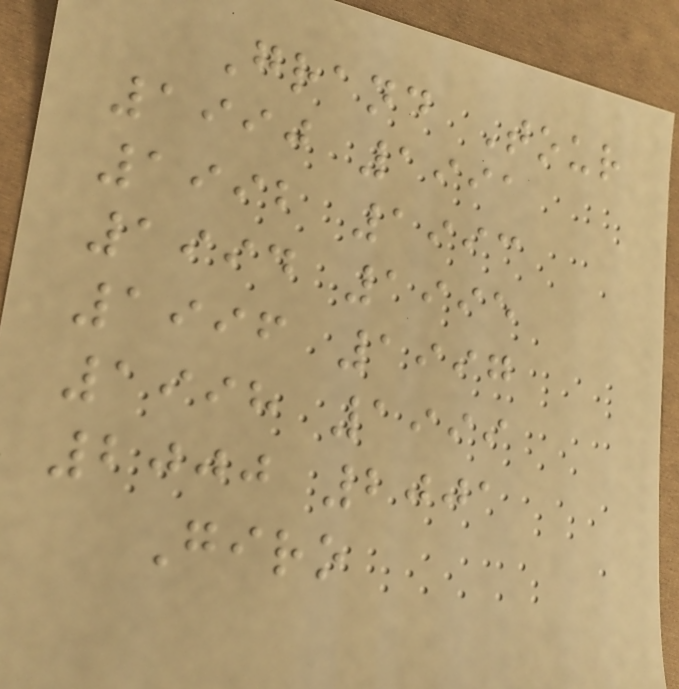Grand Tour
1990 1991
1992 1993
1994 1995
1996 1997
1998 1999
2000 2001
Giro
